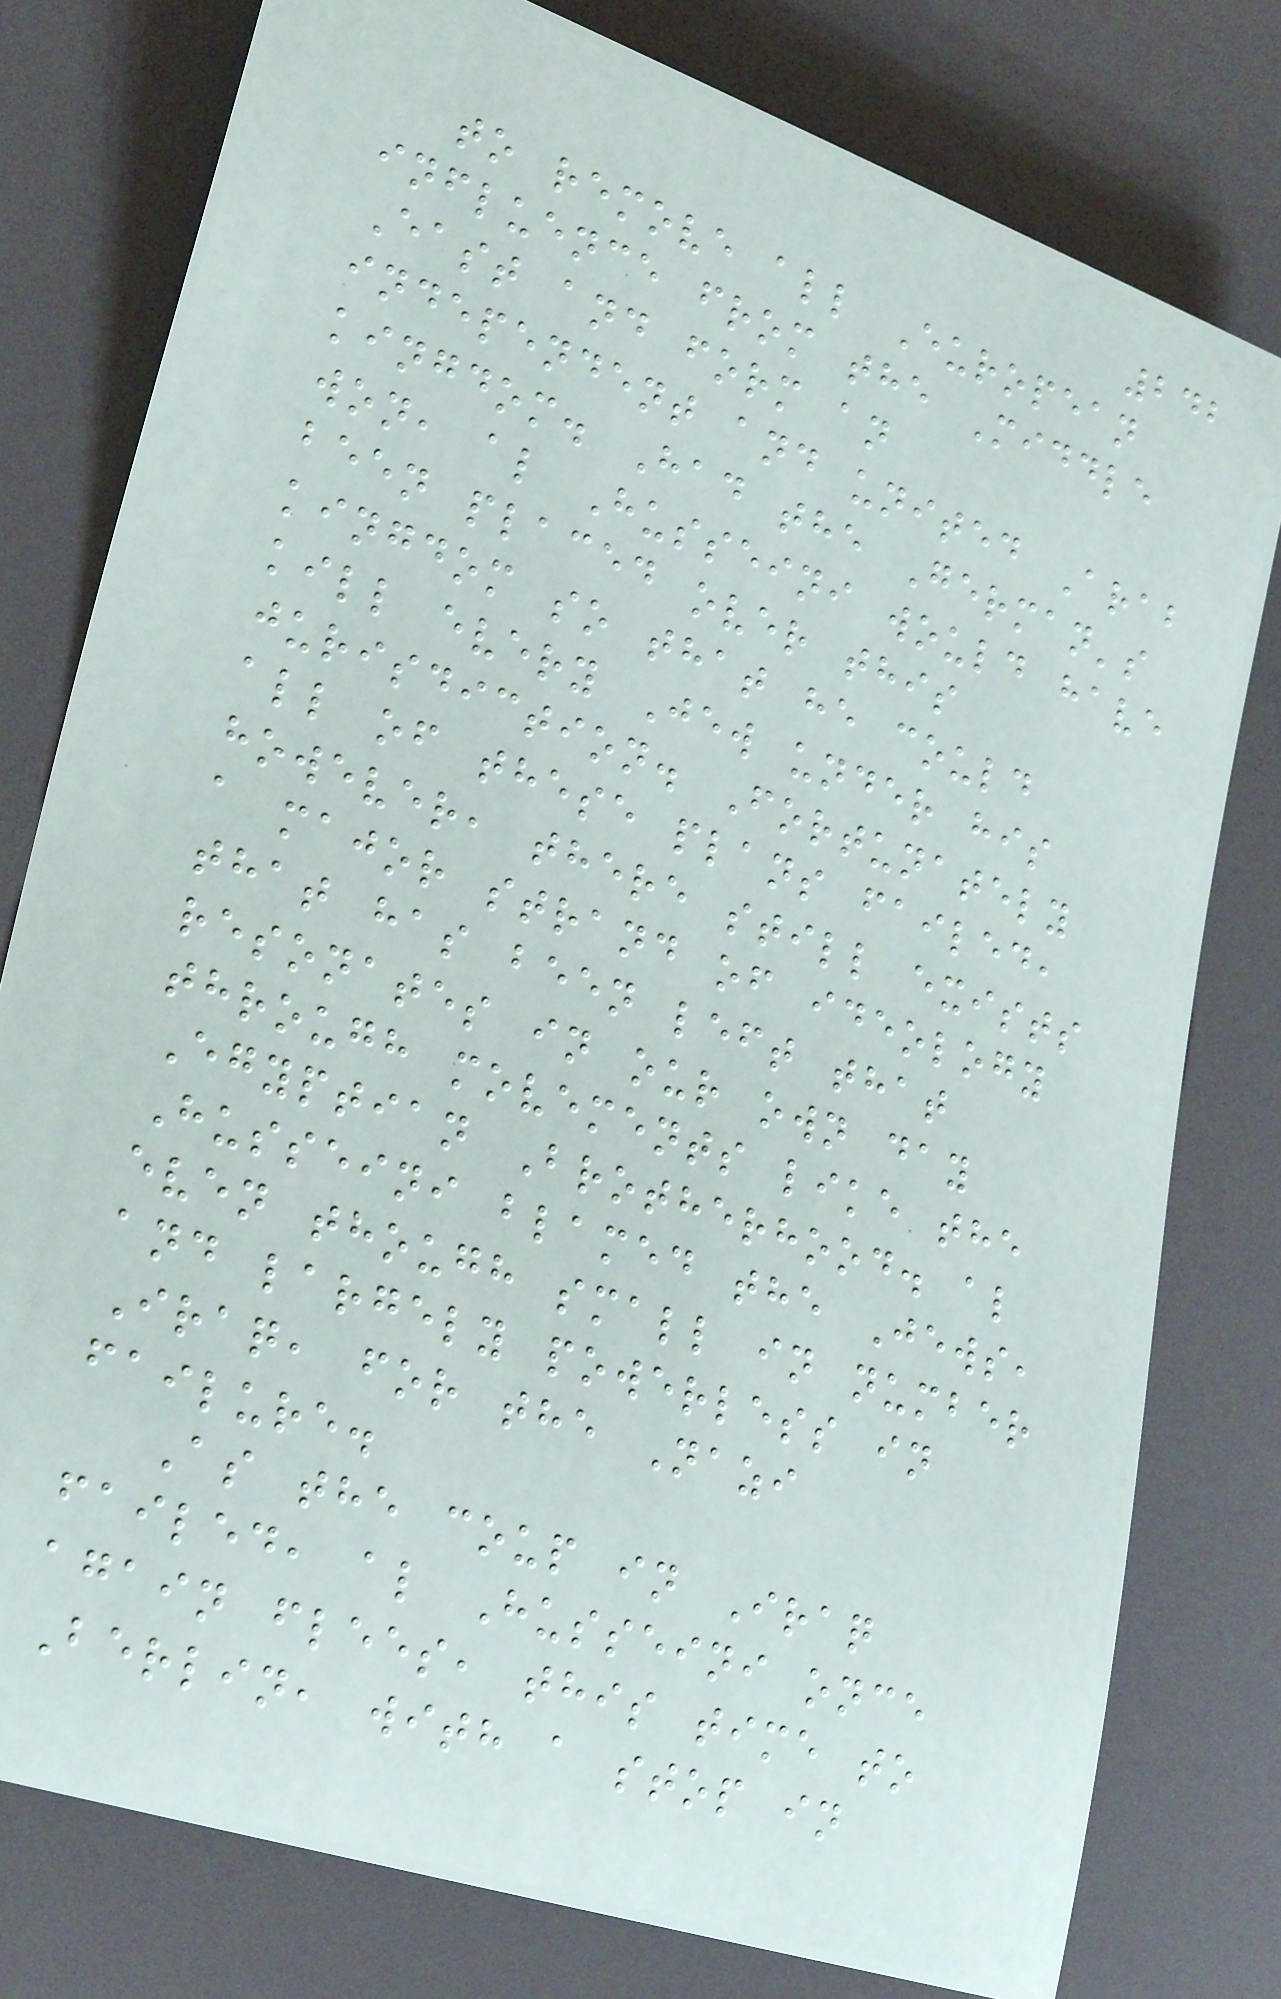242
to remove all European
influence from the Middle
East and form an
independent and united Arab
kingdom. Had the German's
won, al Husseini would have
been placed over this
kingdom so that he could
kill every Jew under his
jurisdiction. Fortunately
all of these plans failed,
however, there still exists
a major strand of ideology
that has been left that
resonates in our own day
through movements like the
Egyptian Brotherhood. al
Husseini blamed the Jews,
even though small in number
and largely powerless in
Iraq, for the Nazi
failure.
As the coup in Iraq
failed, al Husseini once
again flees, this time to
Berlin, with a stop in
